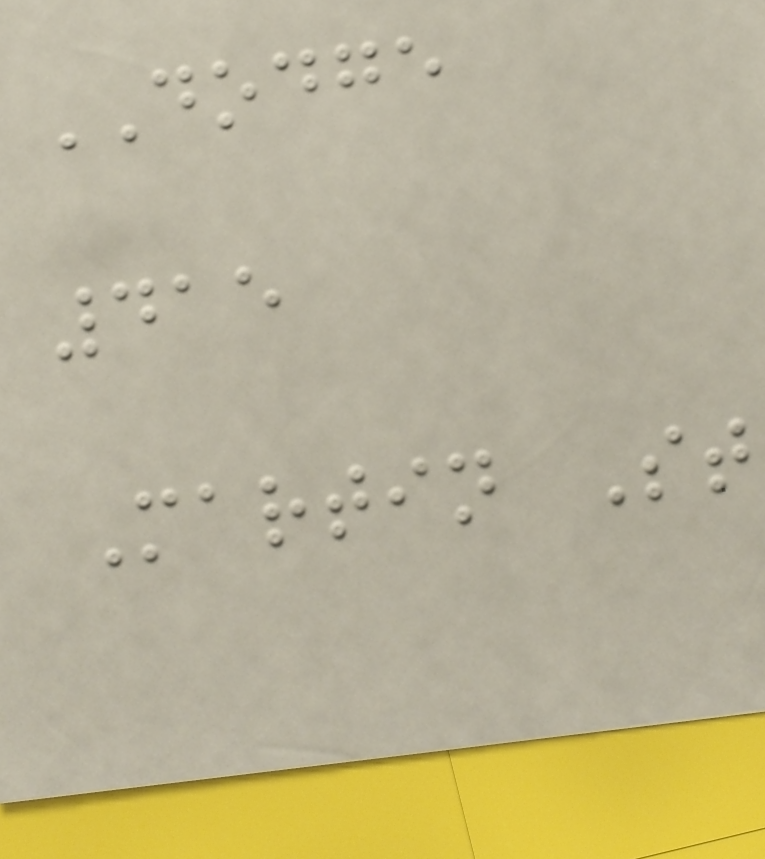DODGE
415
Martin St
